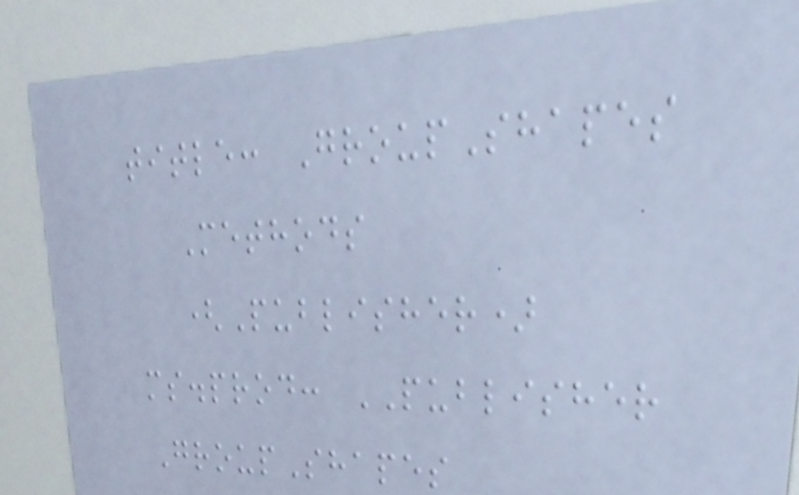title: GroupShapes
Methods
(Publisher)
ms.prod: PUBLISHER
GroupShapes
